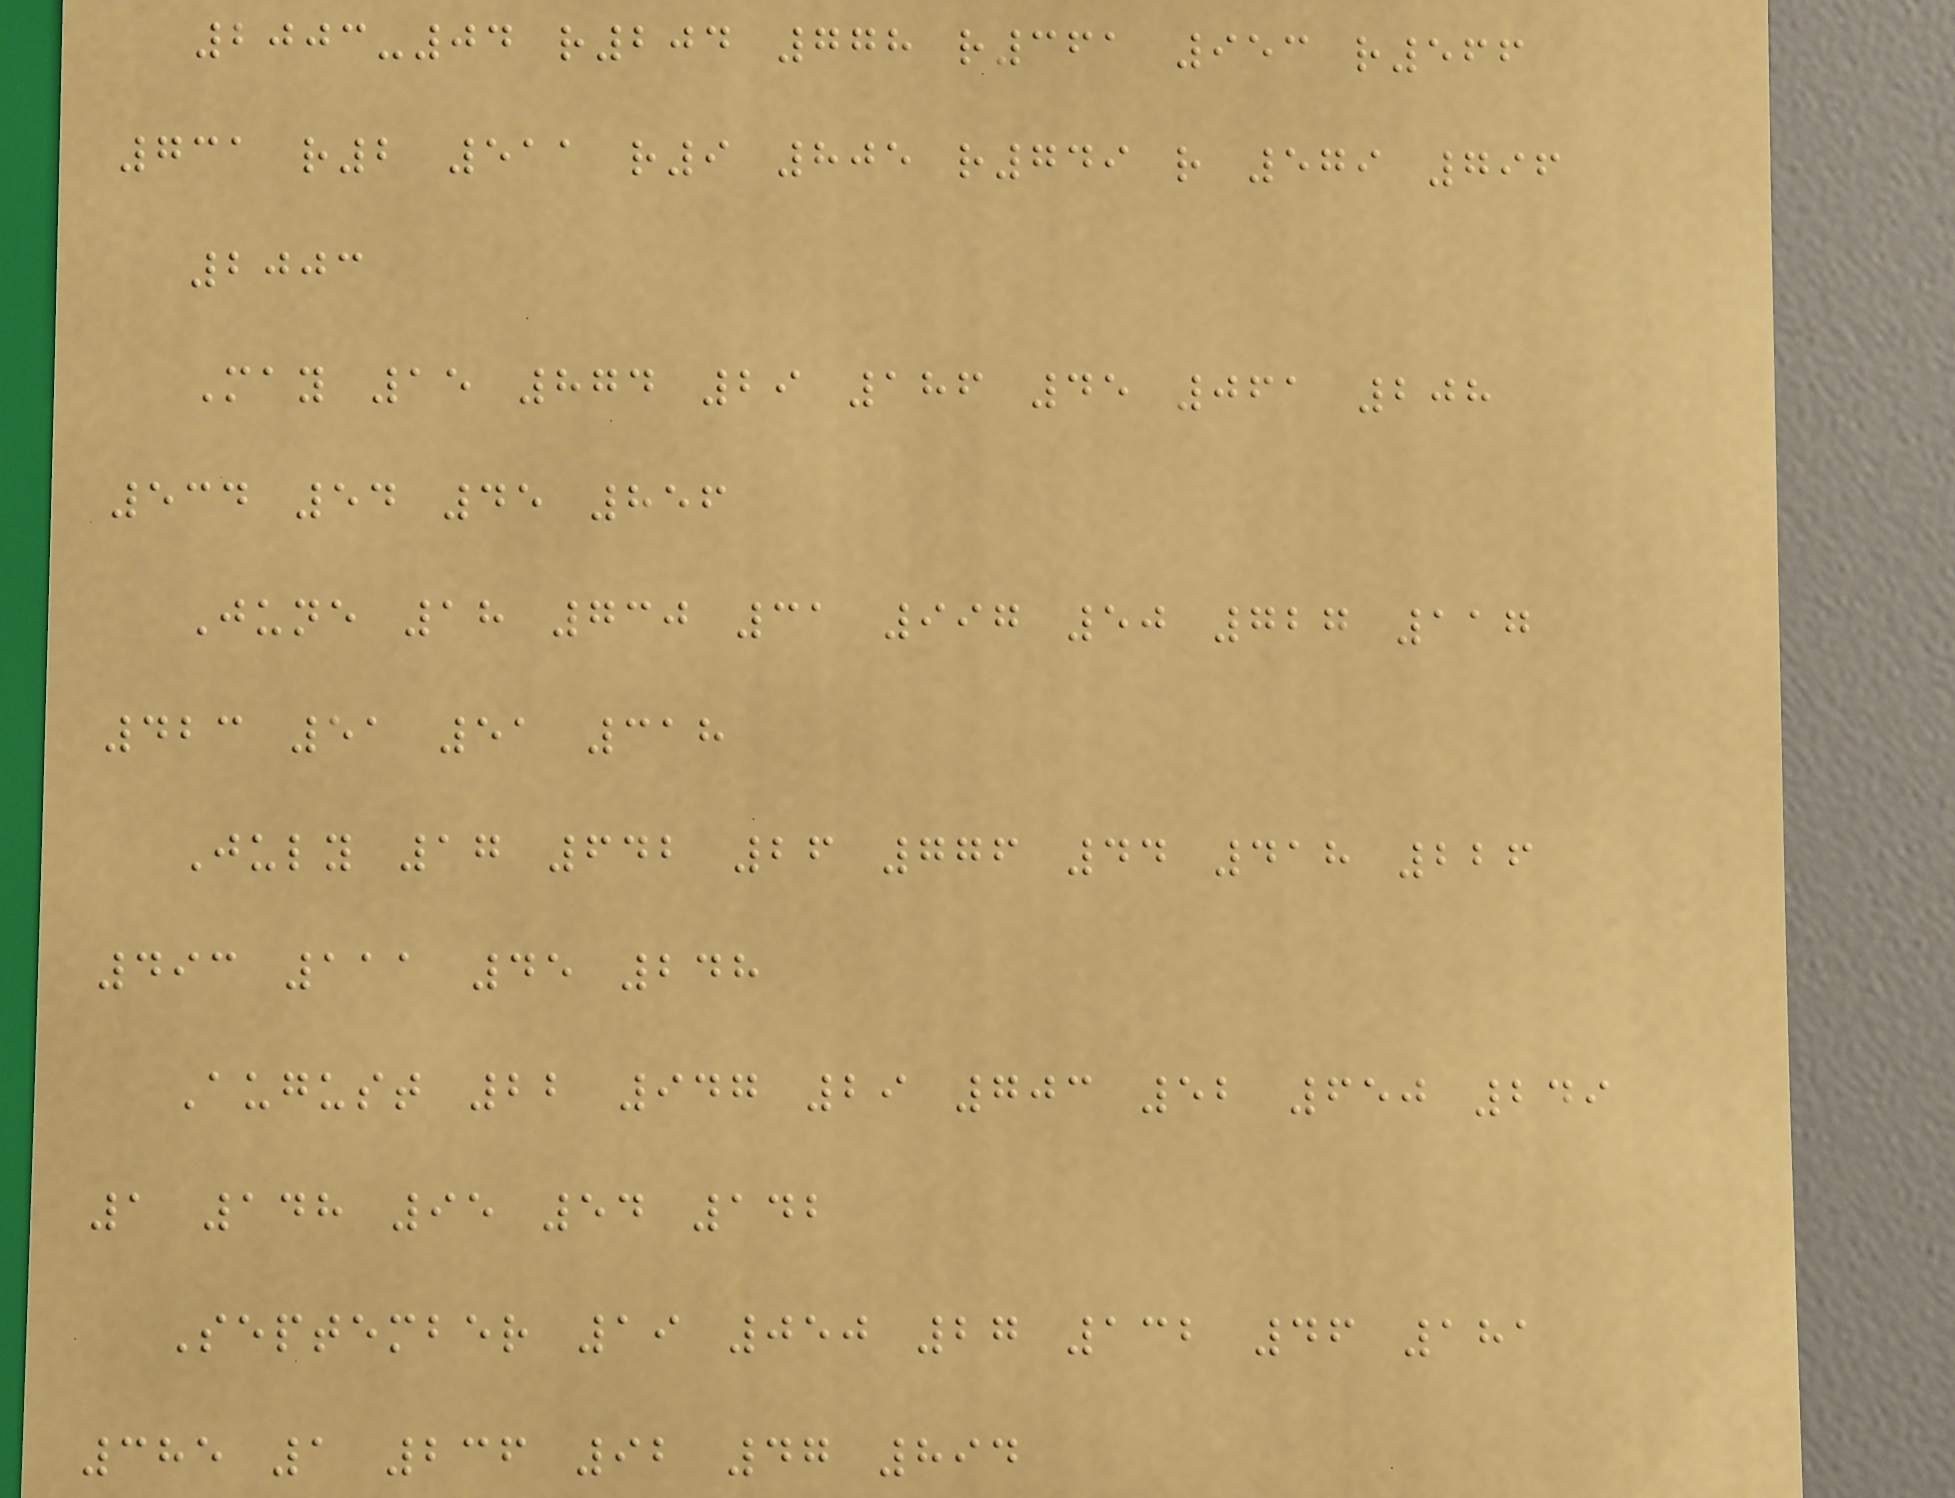2003-04 r204 778 r361 953 r566
731 r2 511 r9 805 r749 r 579 796
2003
May 15 874 29 186 45 061 208
534 54 45 856
June 18 730 31 997 50 727 117
423 51 51 318
July 17 642 26 776 44 418 226
493 111 45 248
August 22 947 29 703 52 650 249
1 148 95 54 142
September 19 050 27 132 46 181
385 1 236 92 47 894
